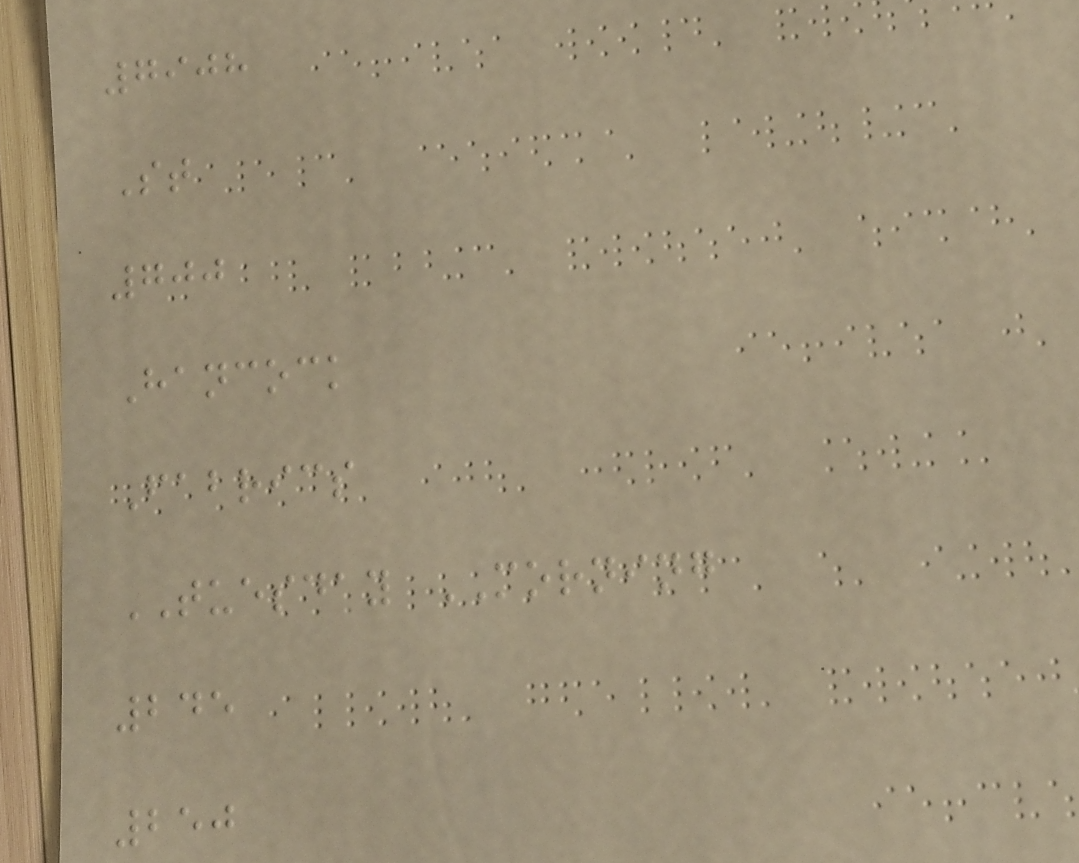7908
St
700
Hancock
Fabrics
TUESDAY MORNING
245
250
